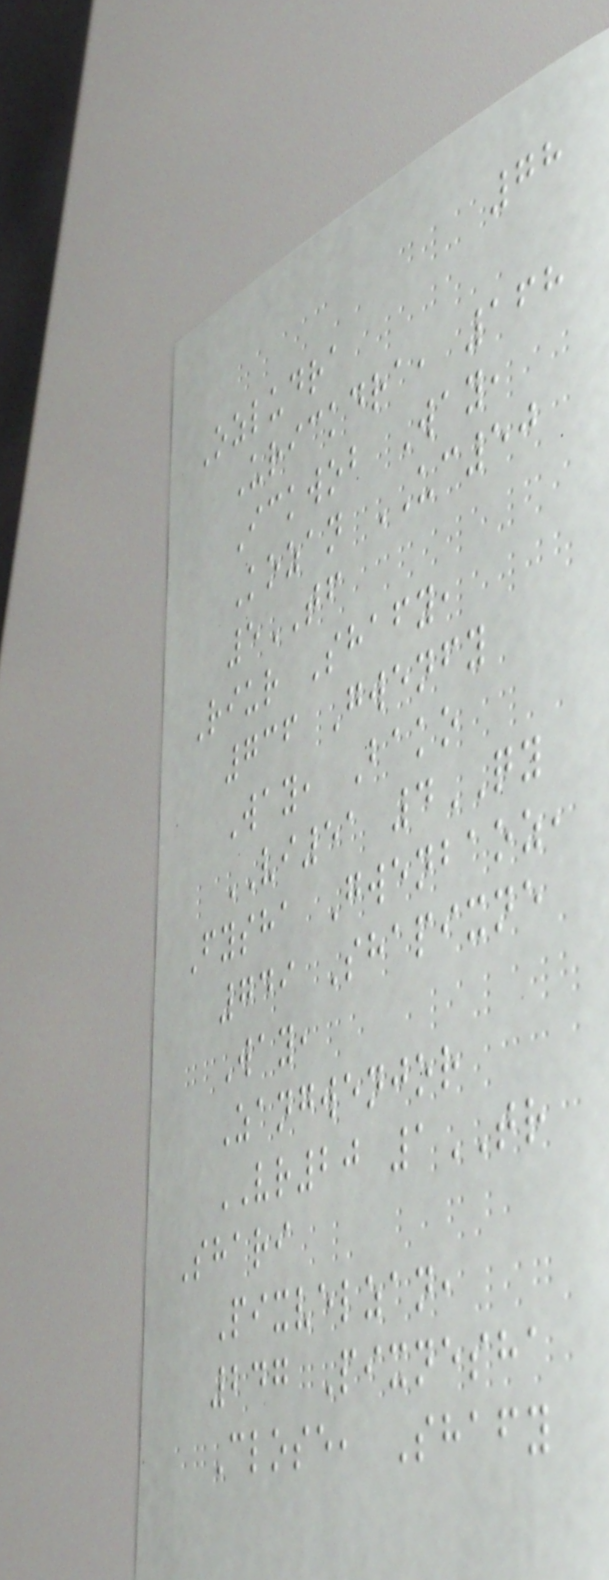78
Ozludra
Urickdra, 168
Ickwob Way,
Kozan UC50
5TF
Riur Shafy,
736 Gwenfy
Way, Bako
VI51 4QY
Fysha Gwenbaoz,
749 Shapixne
Way,
Zangwenjor
VR20 1TR
Shari
Pixvelzan,
247 Pixnesha
Close, Shafy
